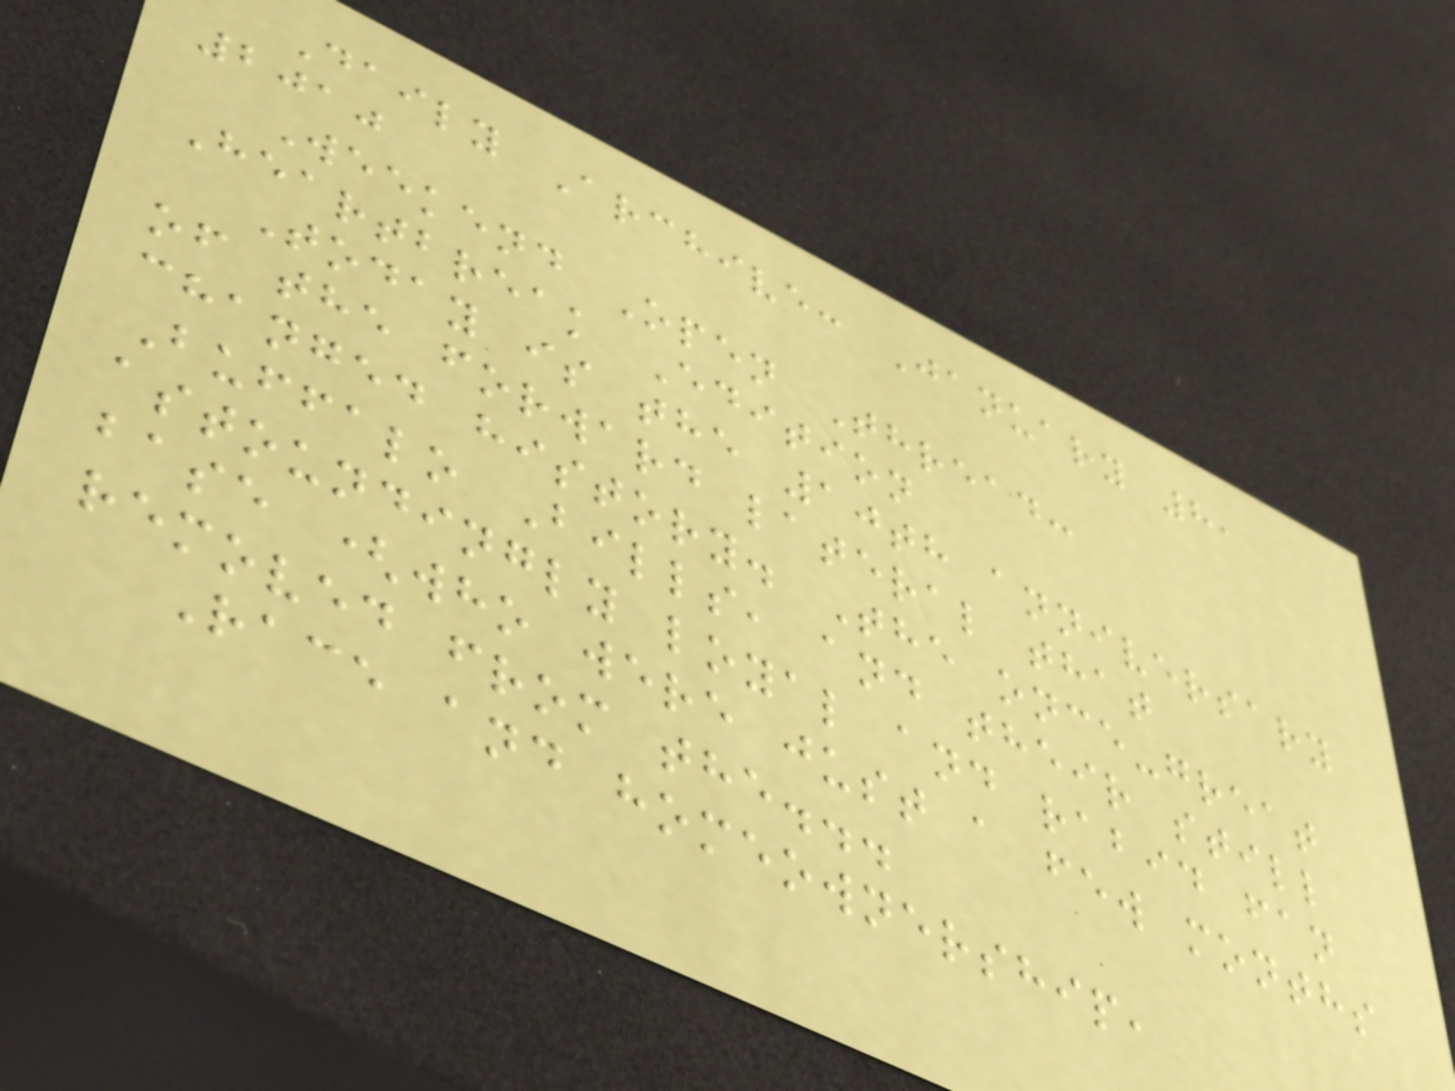Daily Archive: January 8,
2010
Weekend Open Thread:
Heartbreak Edition
Today is the 10th anniversary
of the forward lateral that
changed history. The once-great
Buffalo Bills, and their still
astoundingly loyal and rabid fan
base (who were just a few months
removed from the...
Race and homeownership,
